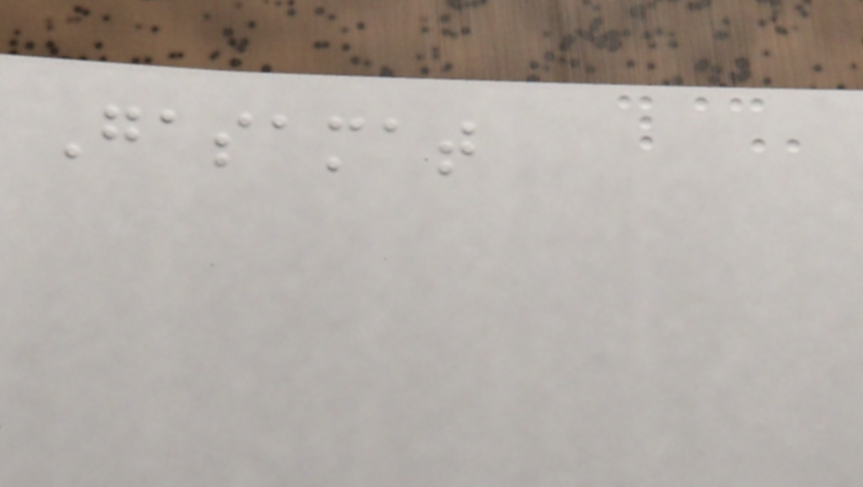Gasamat
